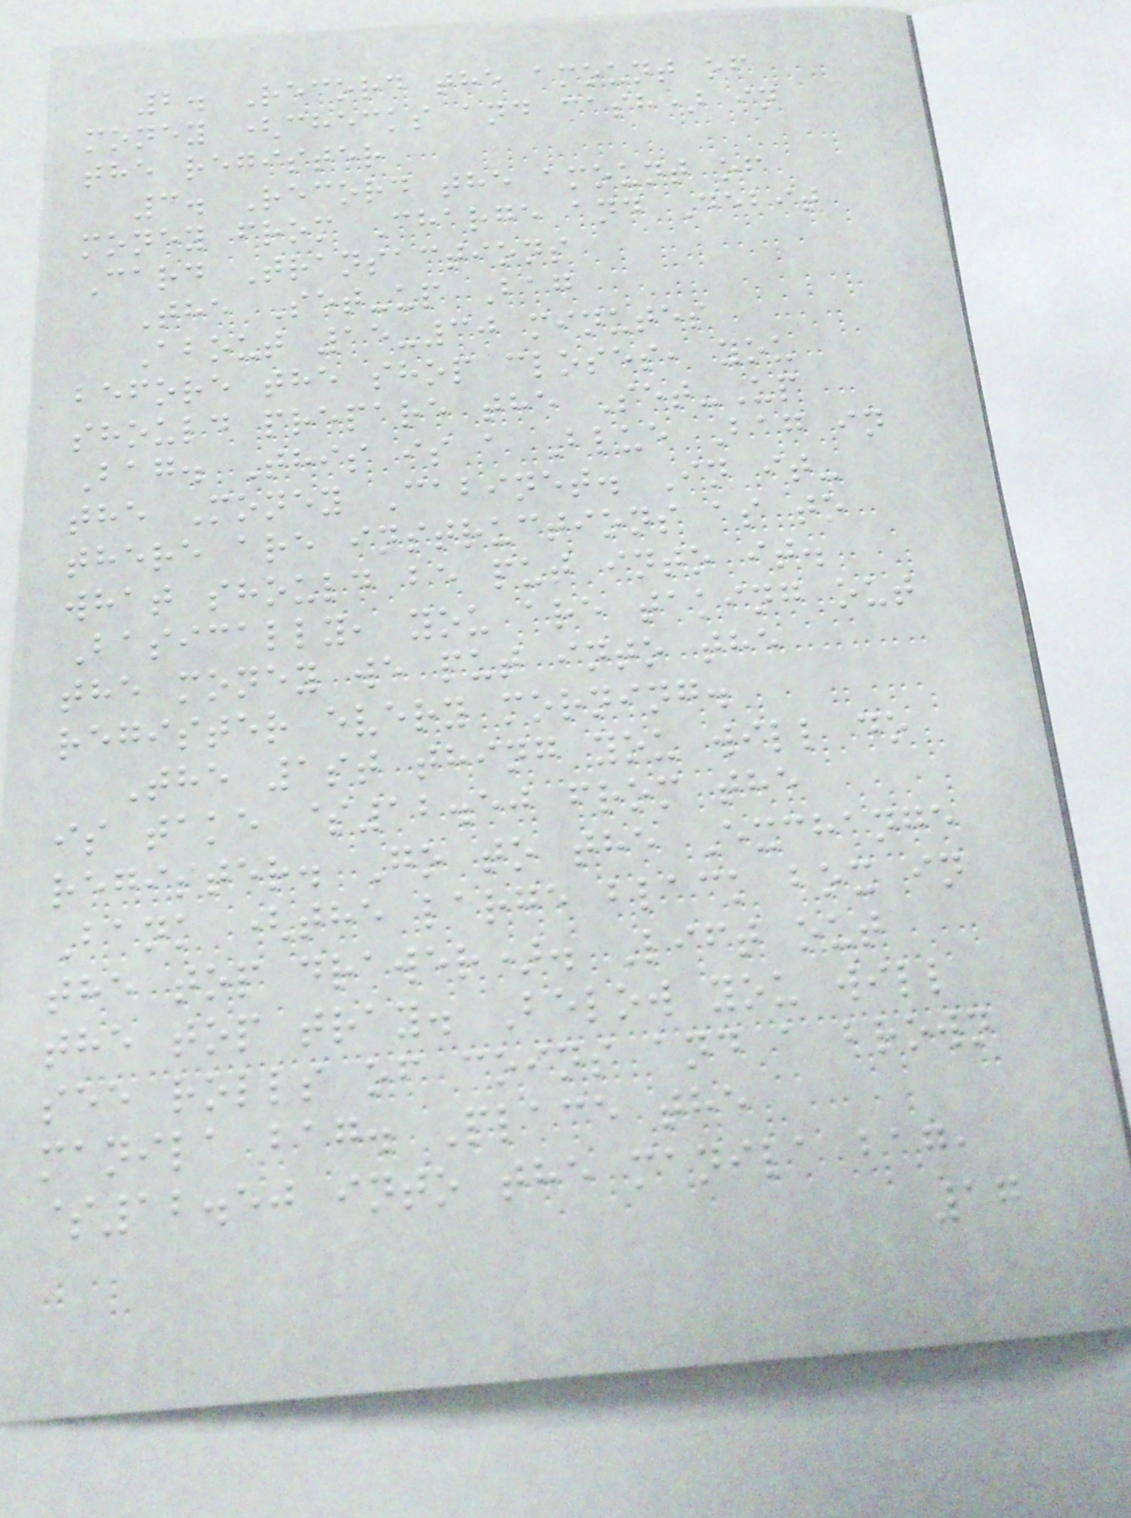2. Record the amount of
money (checks and cash) in
the register
3. Record the amount of
money from Charge and Debit
Card Transactions
The Set-up Bag
About 15-30 minutes
before the shop closes, you
should prepare the Set-Up
Bag. This is a Blue Bag in
the Money Cabinet. In it-
there are instructions as to
what should be put into it.
Basically, you are taking out
the money we put into the
register every morning.
The 1st thing you will do
is take $12.50 from the
register. Go to the Exchange
Bank (the large black box in
the top drawer). Lift out
the top tray. Below you will
see rolls of coins and a brown
manila bag. Place the
$12.50 into the manila bag,
17
